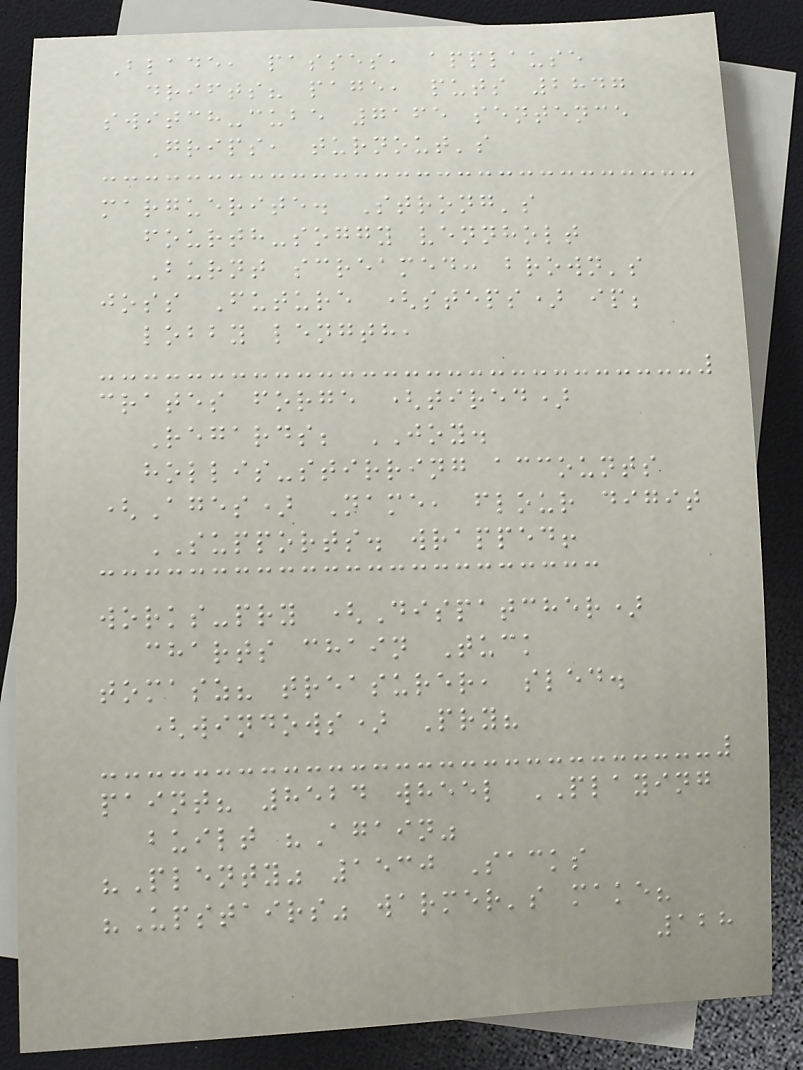Blade, passes, applause
drifts? page, puts 2847
switch-cube 7165 sentence
Grips, turnout's
marguerite. Strong's
fourth-soggy vennholt
Burnt screamed: brown's
joss Future (steps) ip;
lobby length,
crates forge (tired)
Regards; JOY.
hollis-stirring accounts
(Ages) Name, flour digit
SUPPORTS. wrapped!
works-pry (Dispatcher)
charts chain Tuck
tomasz? treasurer, sled.
(windows) Pry?
paint? 8524 wheel PLAYING
built "Again"
"Plenty" 1530 Sacks
"Upstairs" warmer's make?
128
